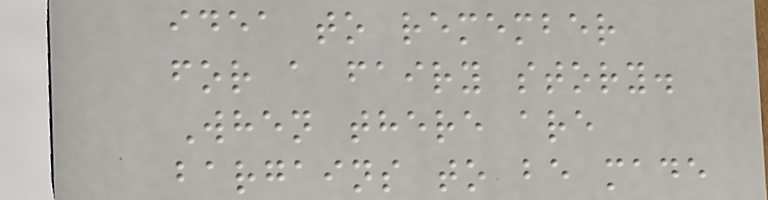idea to remember
for a fairy story.
When there are
bargains to be made
